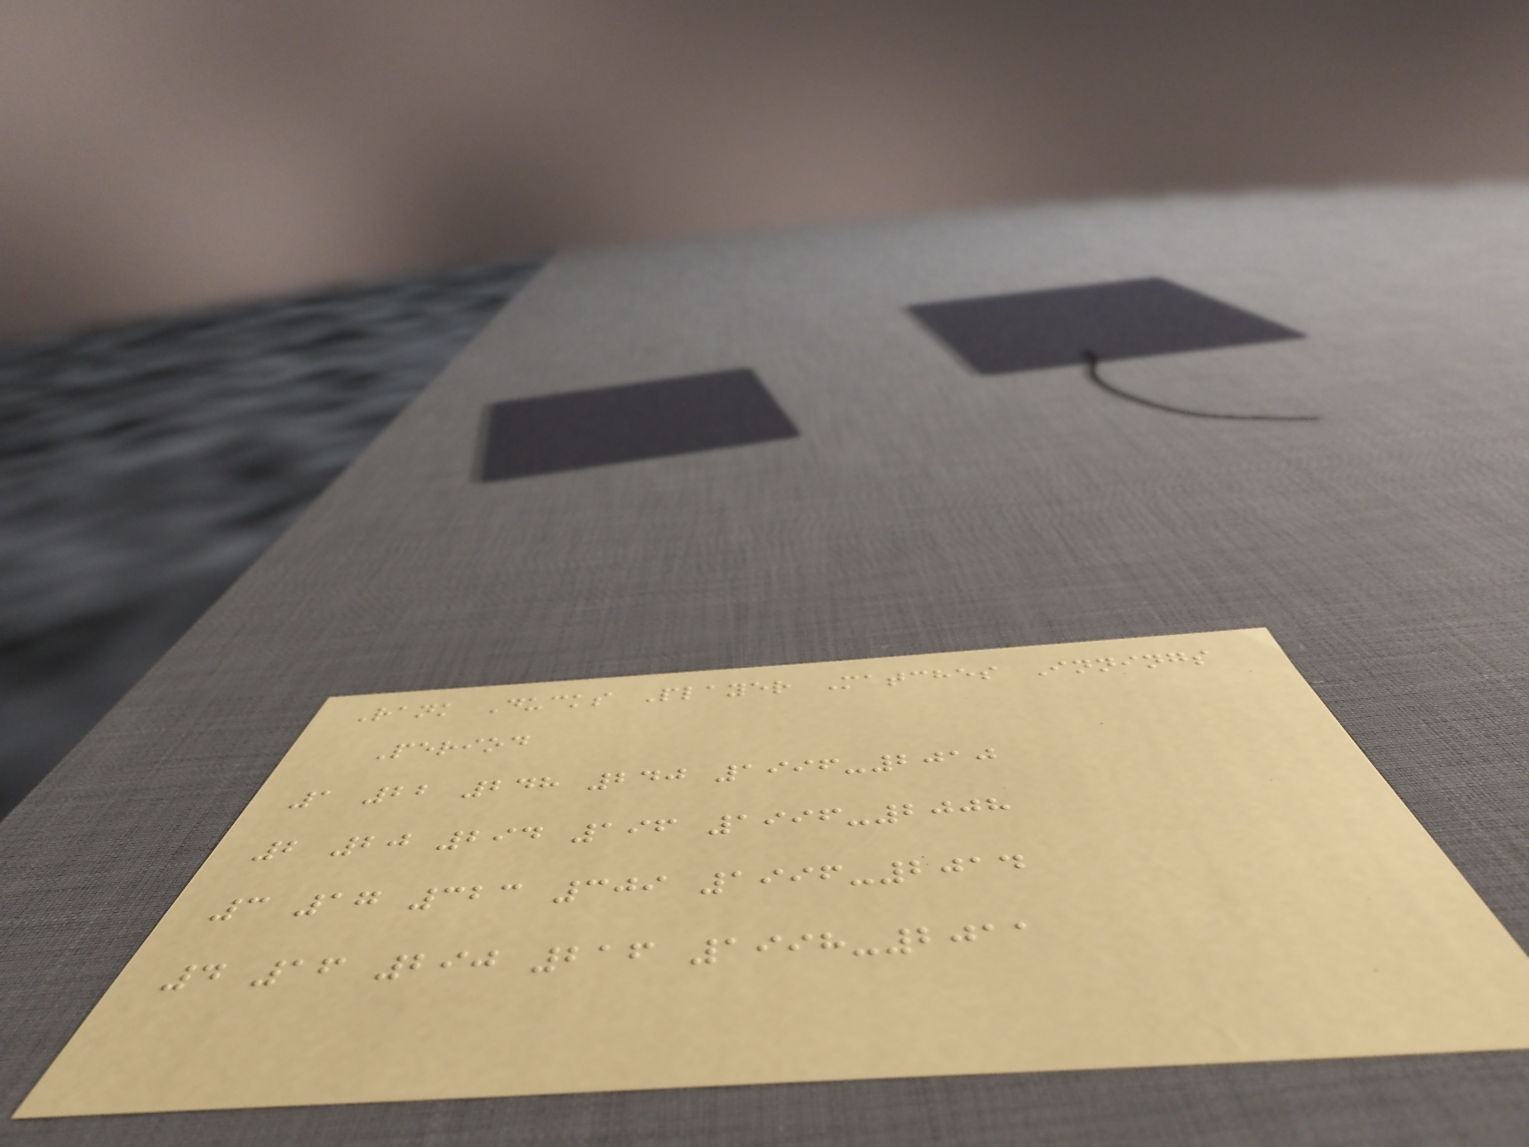Rank Ducks Player Matches Innings
Period
1 22 248 240 1996-2010
2 20 294 196 1996-2008
3 17 323 309 1996-2014
4 16 290 216 1998-2011
